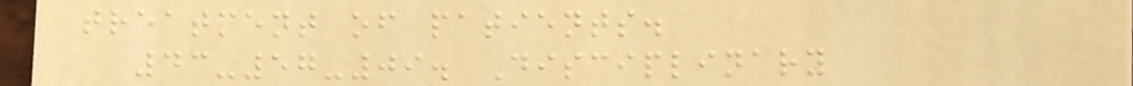treatment of patients.
43-57-09. Disciplinary
